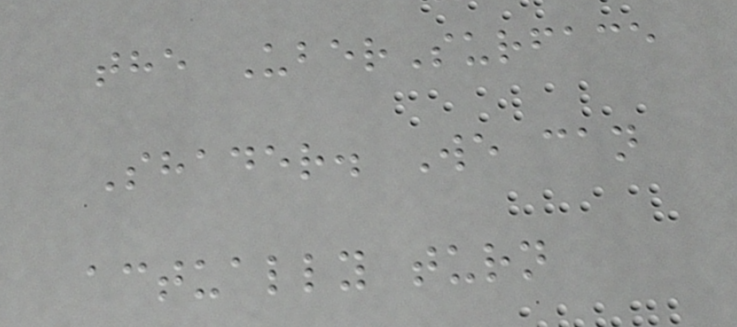the UberSurface
Shader. We can
actually turn
